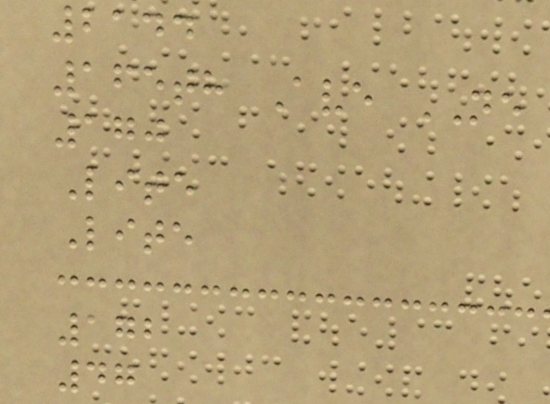2144
165th Ave NE
170
Lite
Lite
172
47
